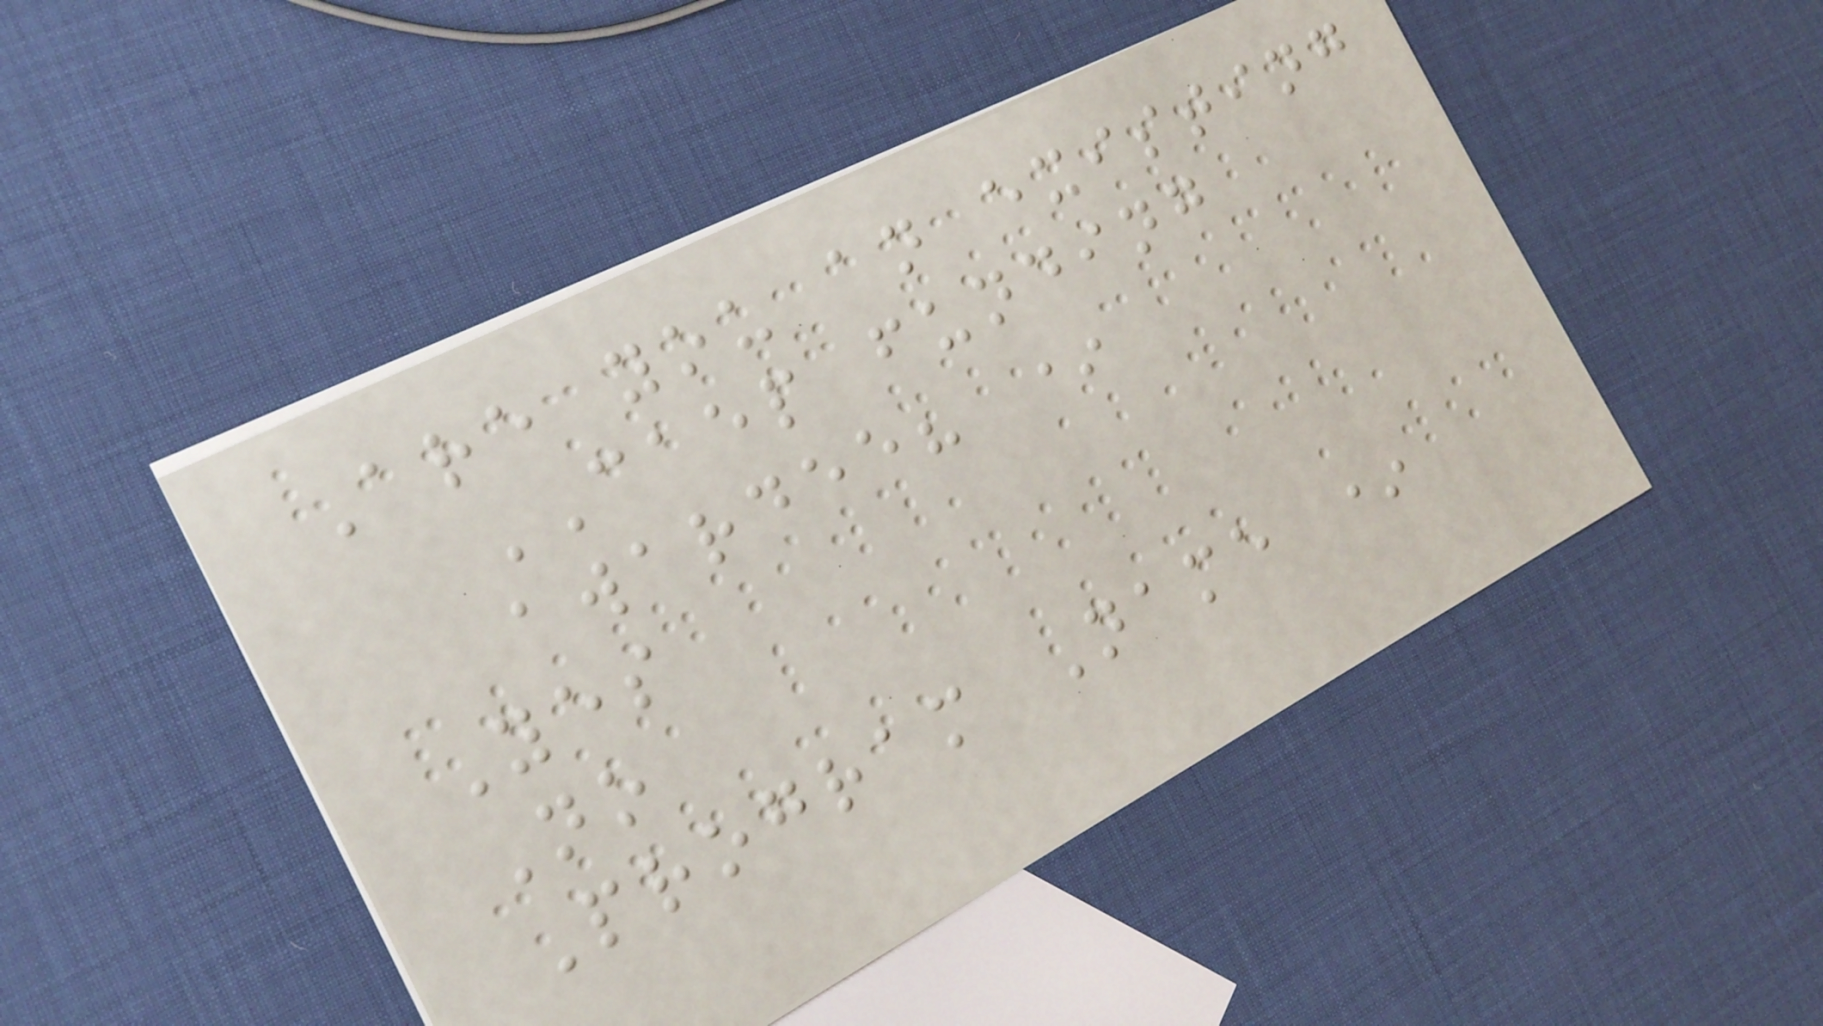Are you an existing
CAEP funding
awardee? *
Yes
No
Program Name *
